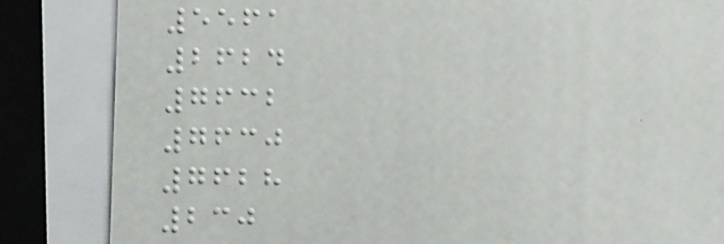5561
2624
7632
7630
7628
230
